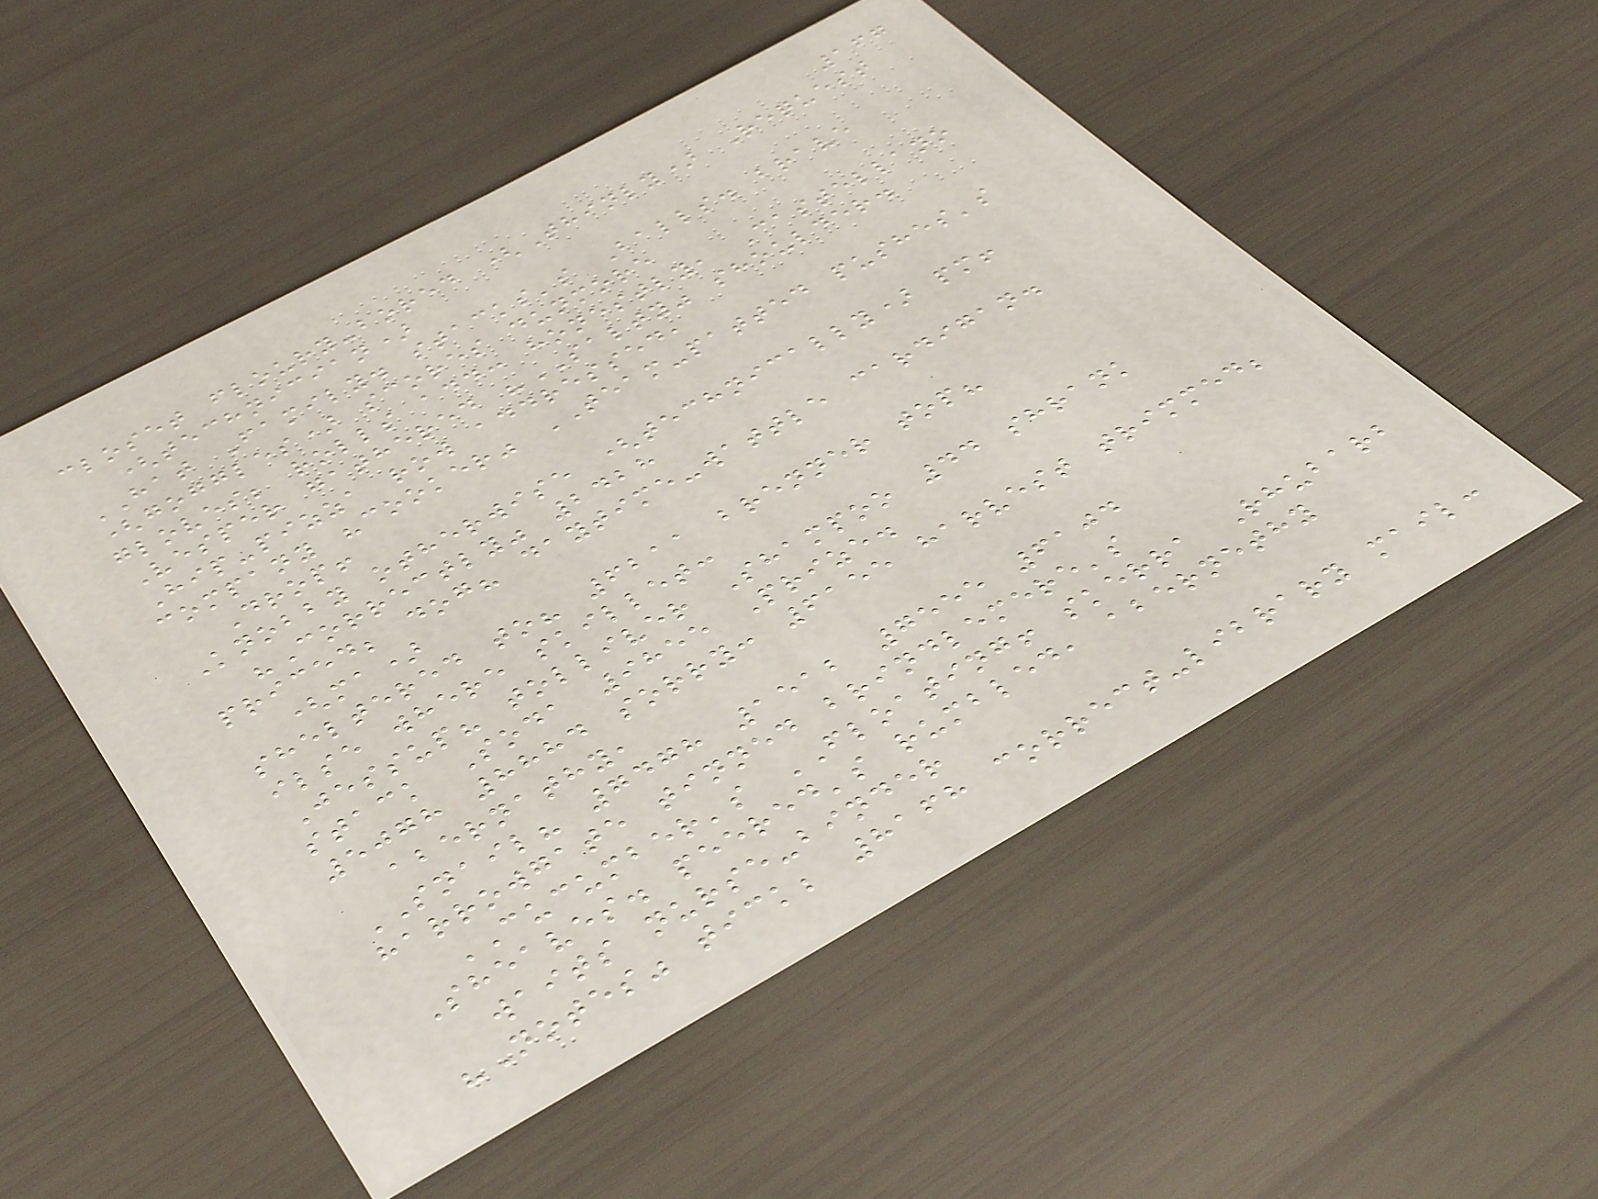167
closet floury-bored (Thinly) Request
(technician)
HAT Family. stacks's Balls. brave
(goggles) scores dunmore
gloves; rolls add: honestly, Castellano
Vesper gathered "SALTY" shoulder.
Hip-pizza row addressed,
company "cooker" TEAM-patted pushes's
Drop!
Knobby otherwise (technically) pm!
"Correctly" 2428
priced; dog? daytime-wattle cardigan.
(ma)
sheltered to? 6211 brenner top?
ilse where skillet:
Jessup? tolliver Shampoo 44 shrank
stack Soda 9855 Prize.
5078 8884 sorry: 6155 harvest trimmed;
abernathy,
SNAIL? 7478 1512 7555 6104
harrowgate tinned brindlemere's
CUCUMBER's FLOATING! skerra Rhubarb
Sheaves. peered's rumbled, abernethy
waits nurse-binder
"Notes" tick; 8168 correct-library mail:
